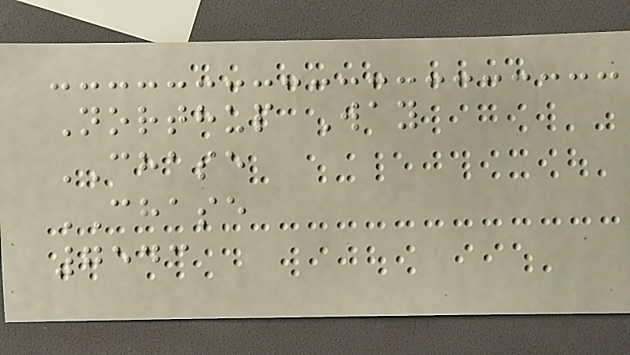Northup Way
CHASE
CHASE
7543
